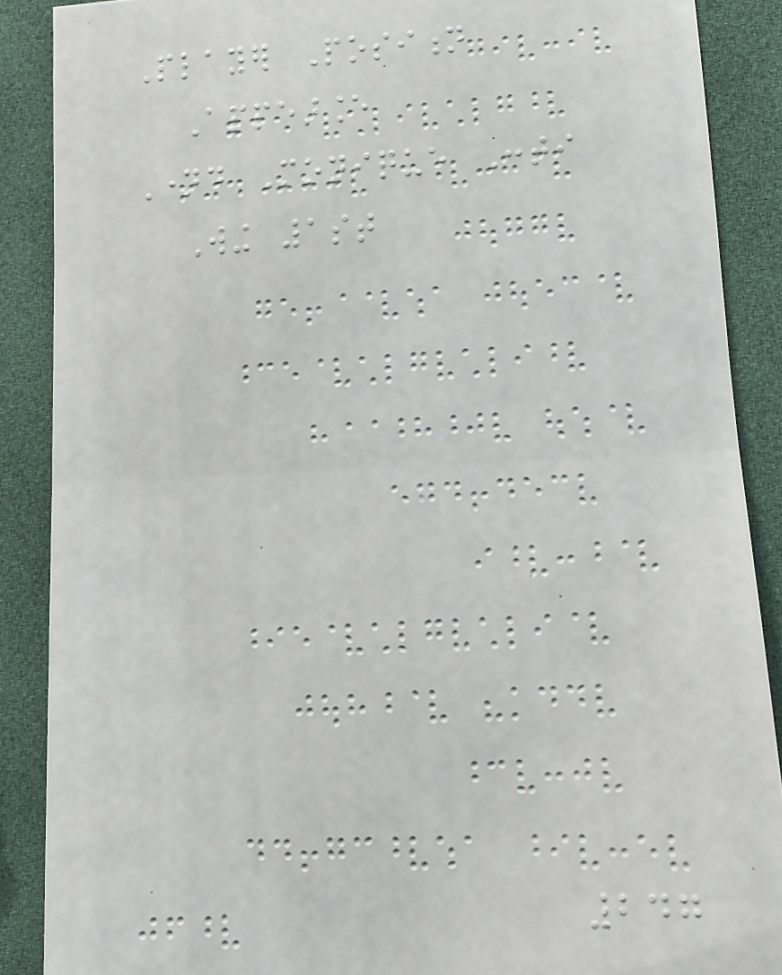Player Position
Appearance
Named Monique Conti
Wing 1st
247
